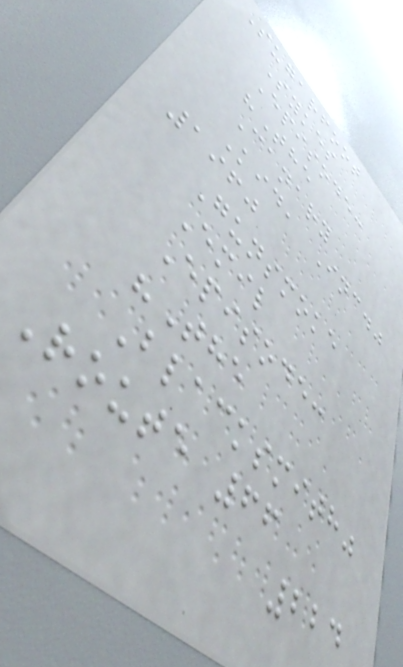Sugarfoot
Sykes
Episode:
"The
Canary
Kid, Inc."
1960
Gunsmoke
Emil
Episode:
"The
Blacksmith"
Route 66
224
